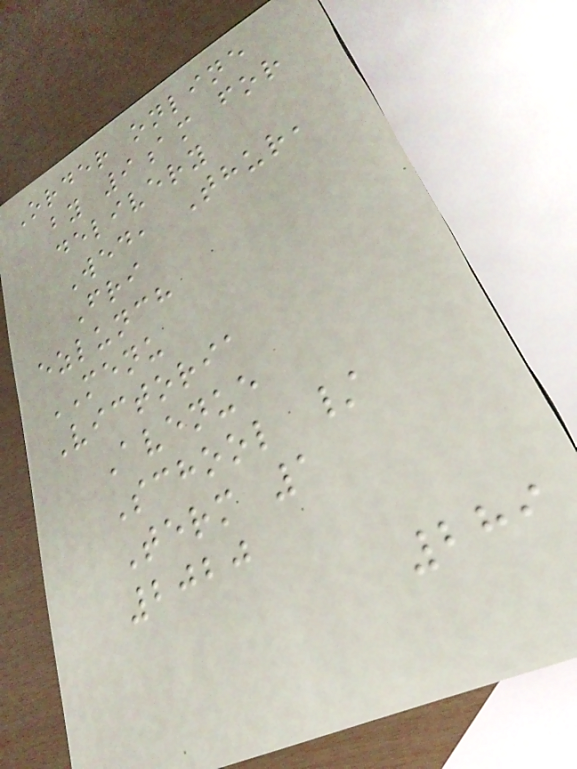Order online
by 9am for
delivery
Wed, Thur,
Fri
ezlunch
MENU
Victoria
Avenue
School /
Term 1
2020
289
